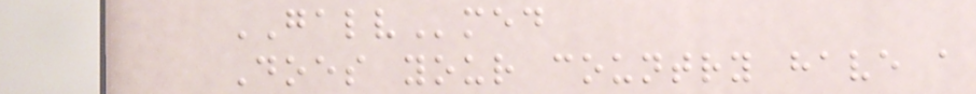GALVmed
Does your country have a
